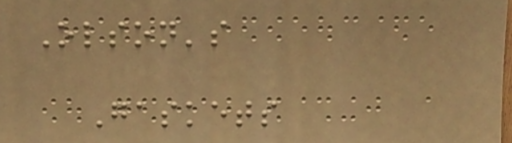Olson's
Gaskets
